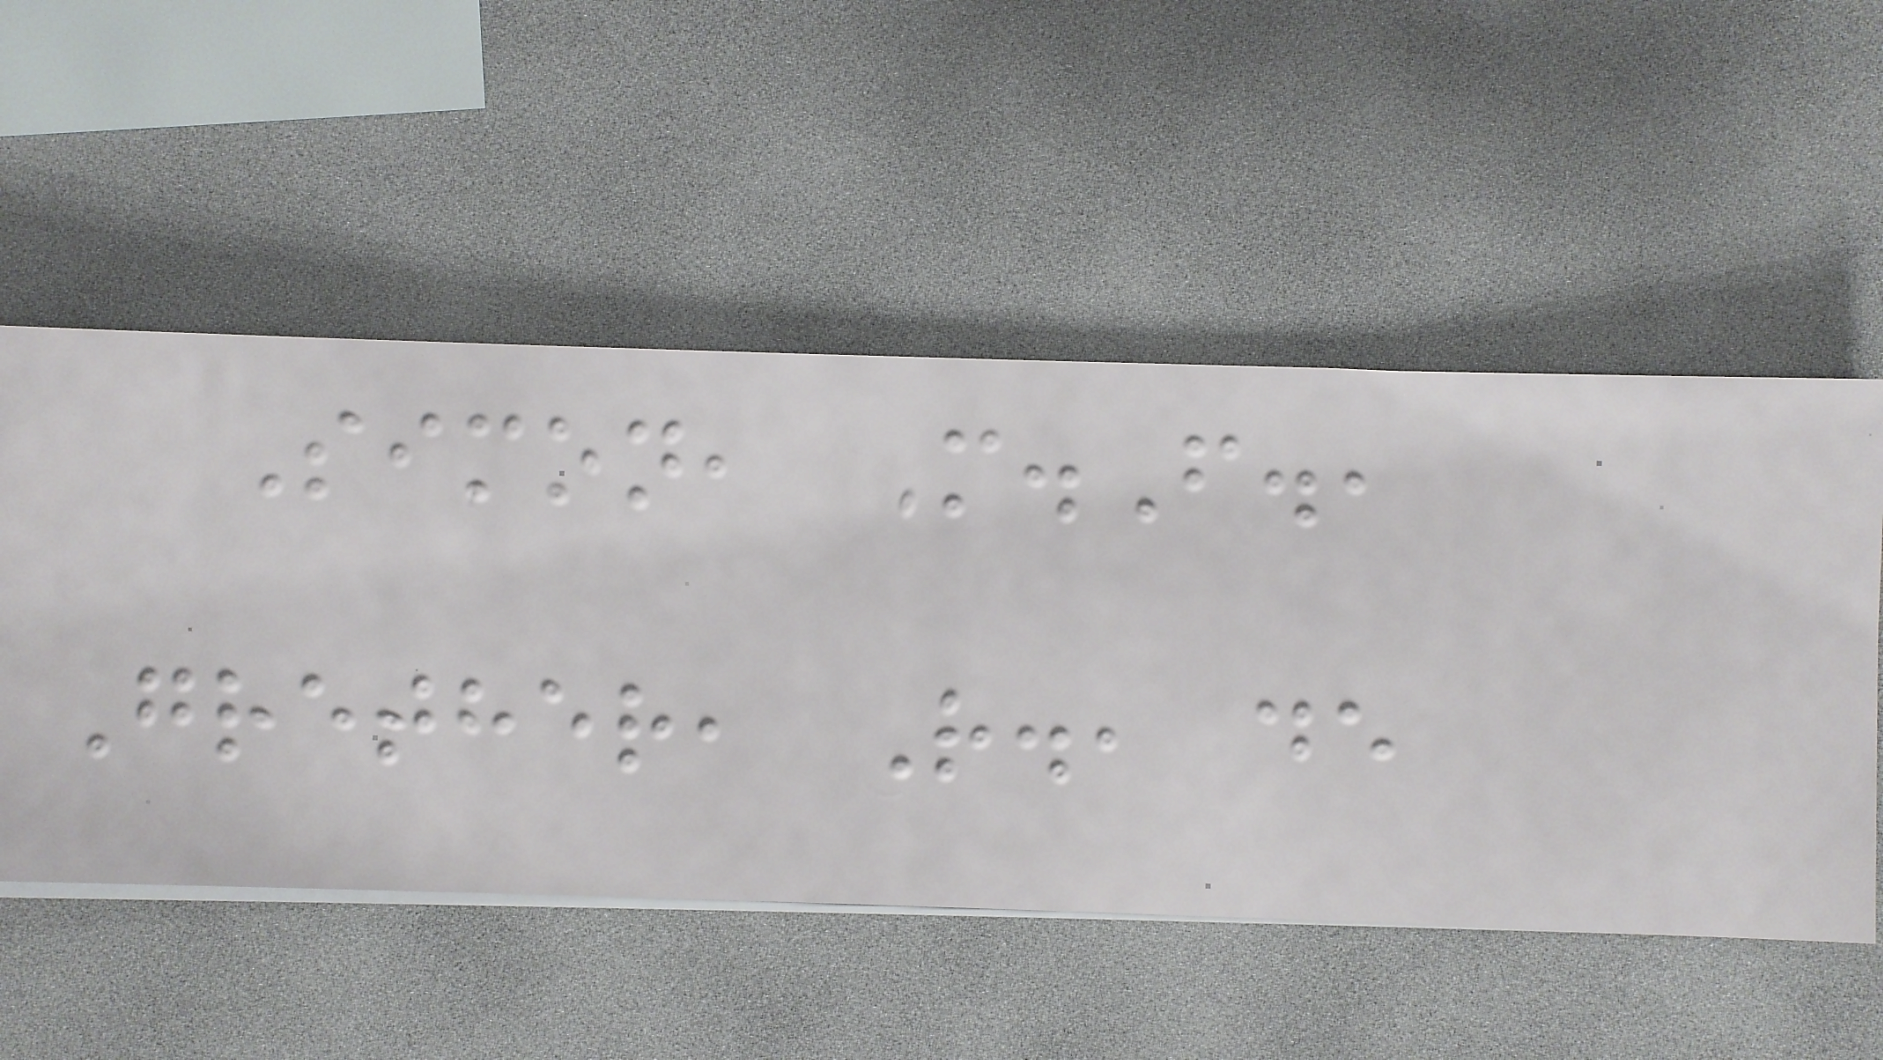Simon, M.F.,
Grether, R., de
